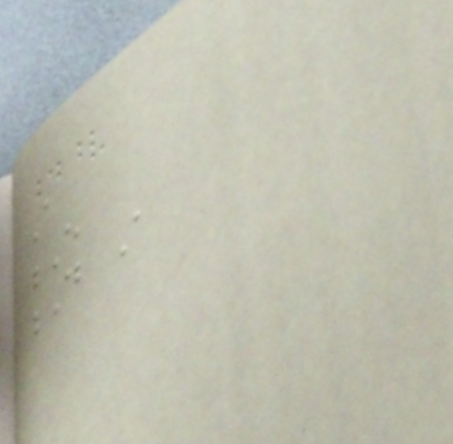A
E
D A
